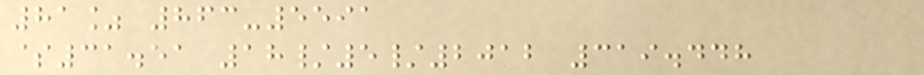81% 863-5591
$31.51 18/5/2012 319.448
